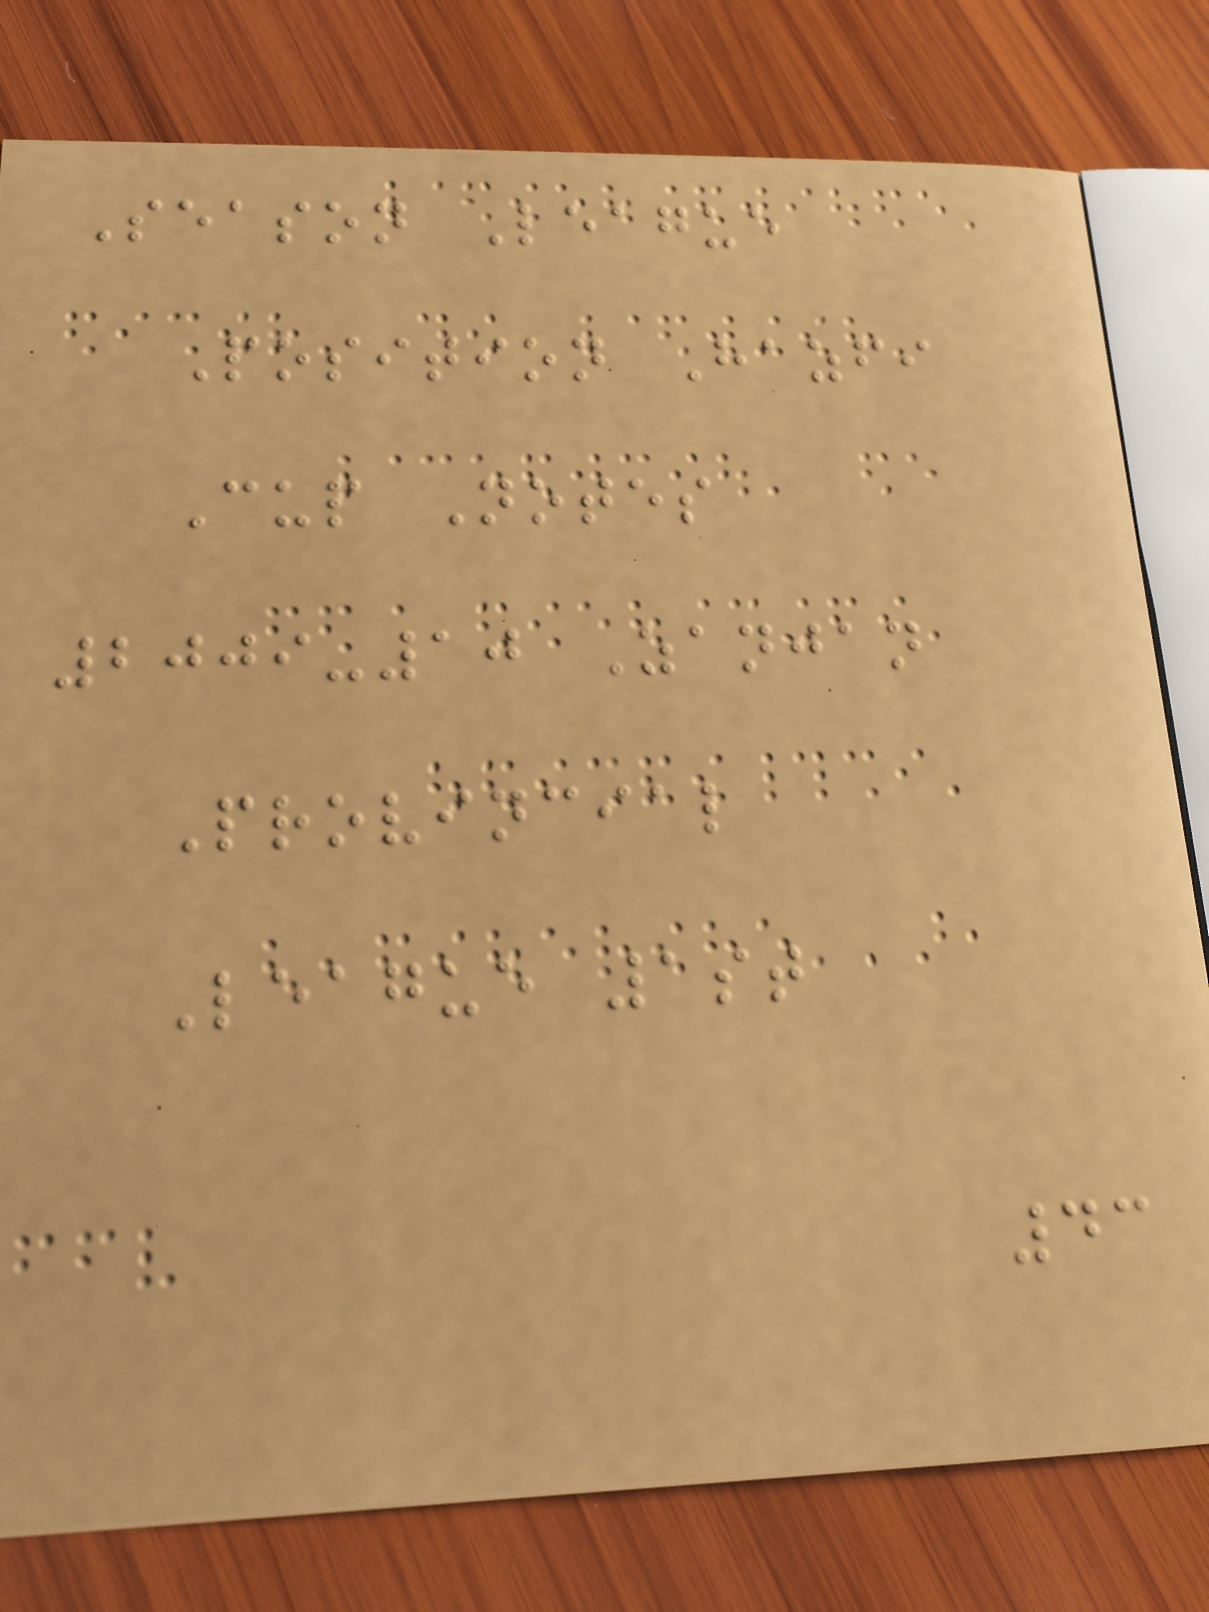Season League
Position Hazfi
Cup Notes
2009-10 Zanjan
Provincial
League 1st
43
